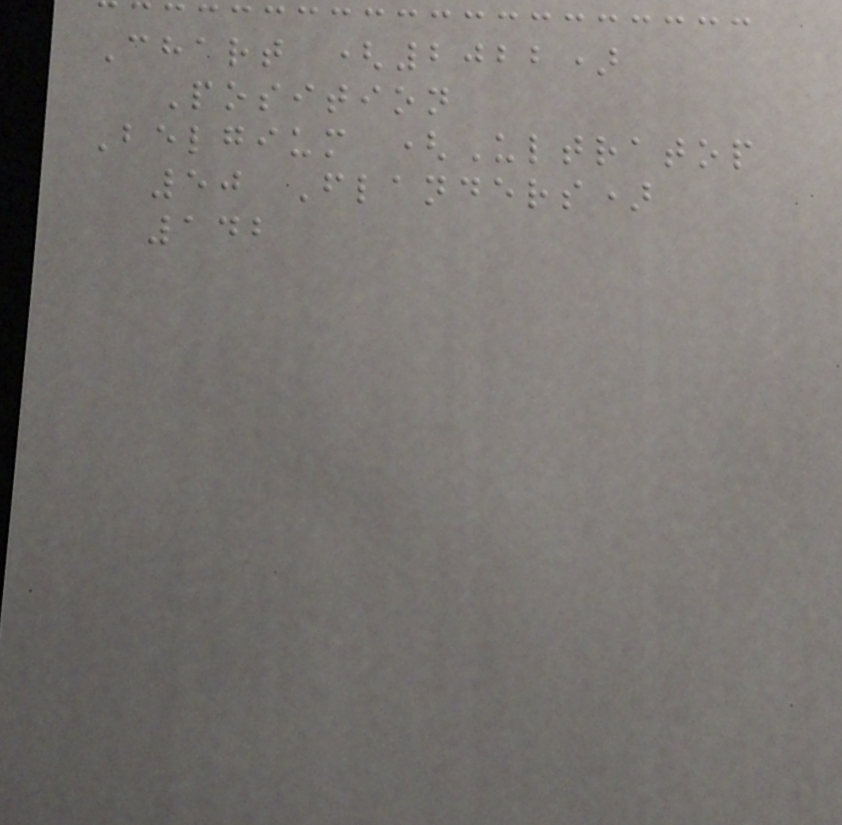Chart (2022)
Position
Belgium (Ultratop
50 Flanders)
142
